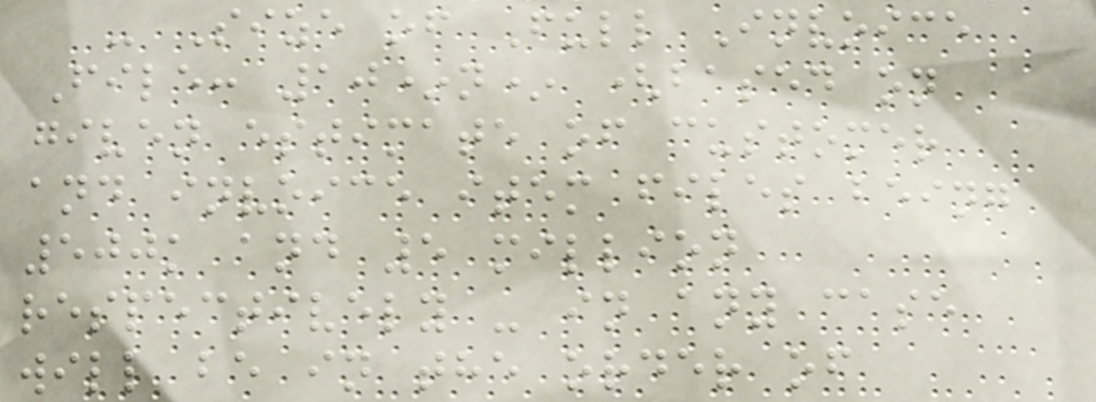- Size of Full Invoice
File: 10*n* (based on
given estimate of customer
and invoice item files being
500k and 5 million
respectively - in any case
will be in the order of
